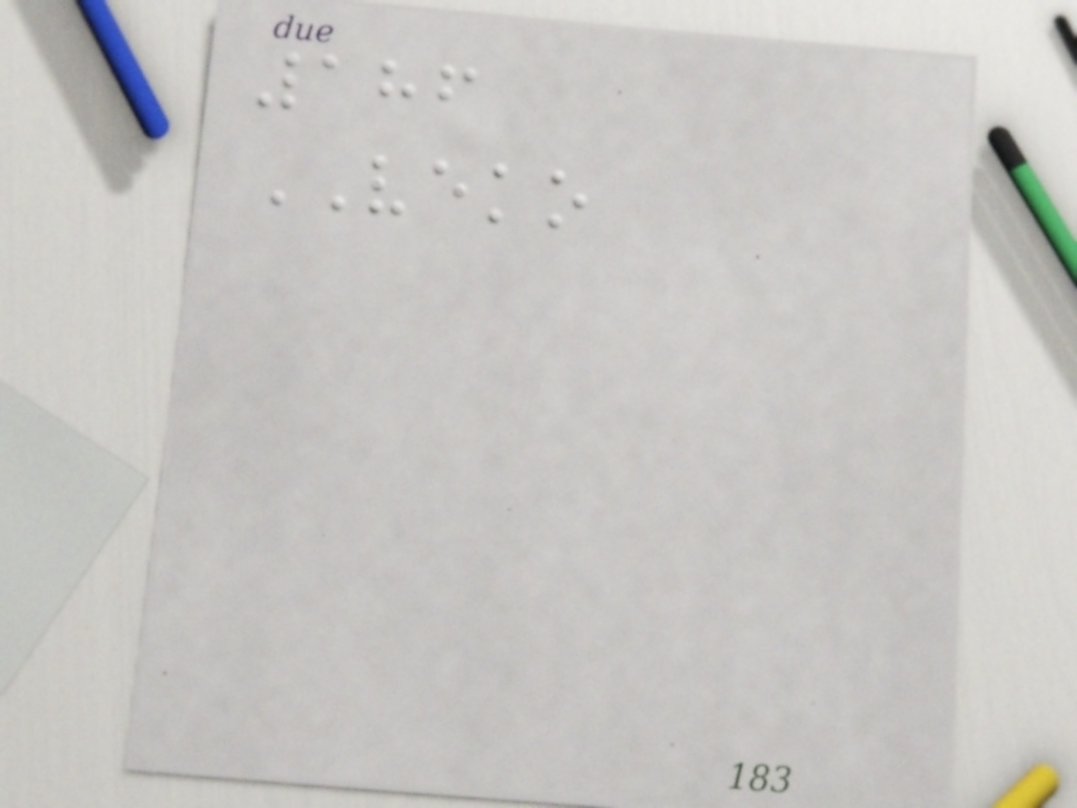186
VEKO
